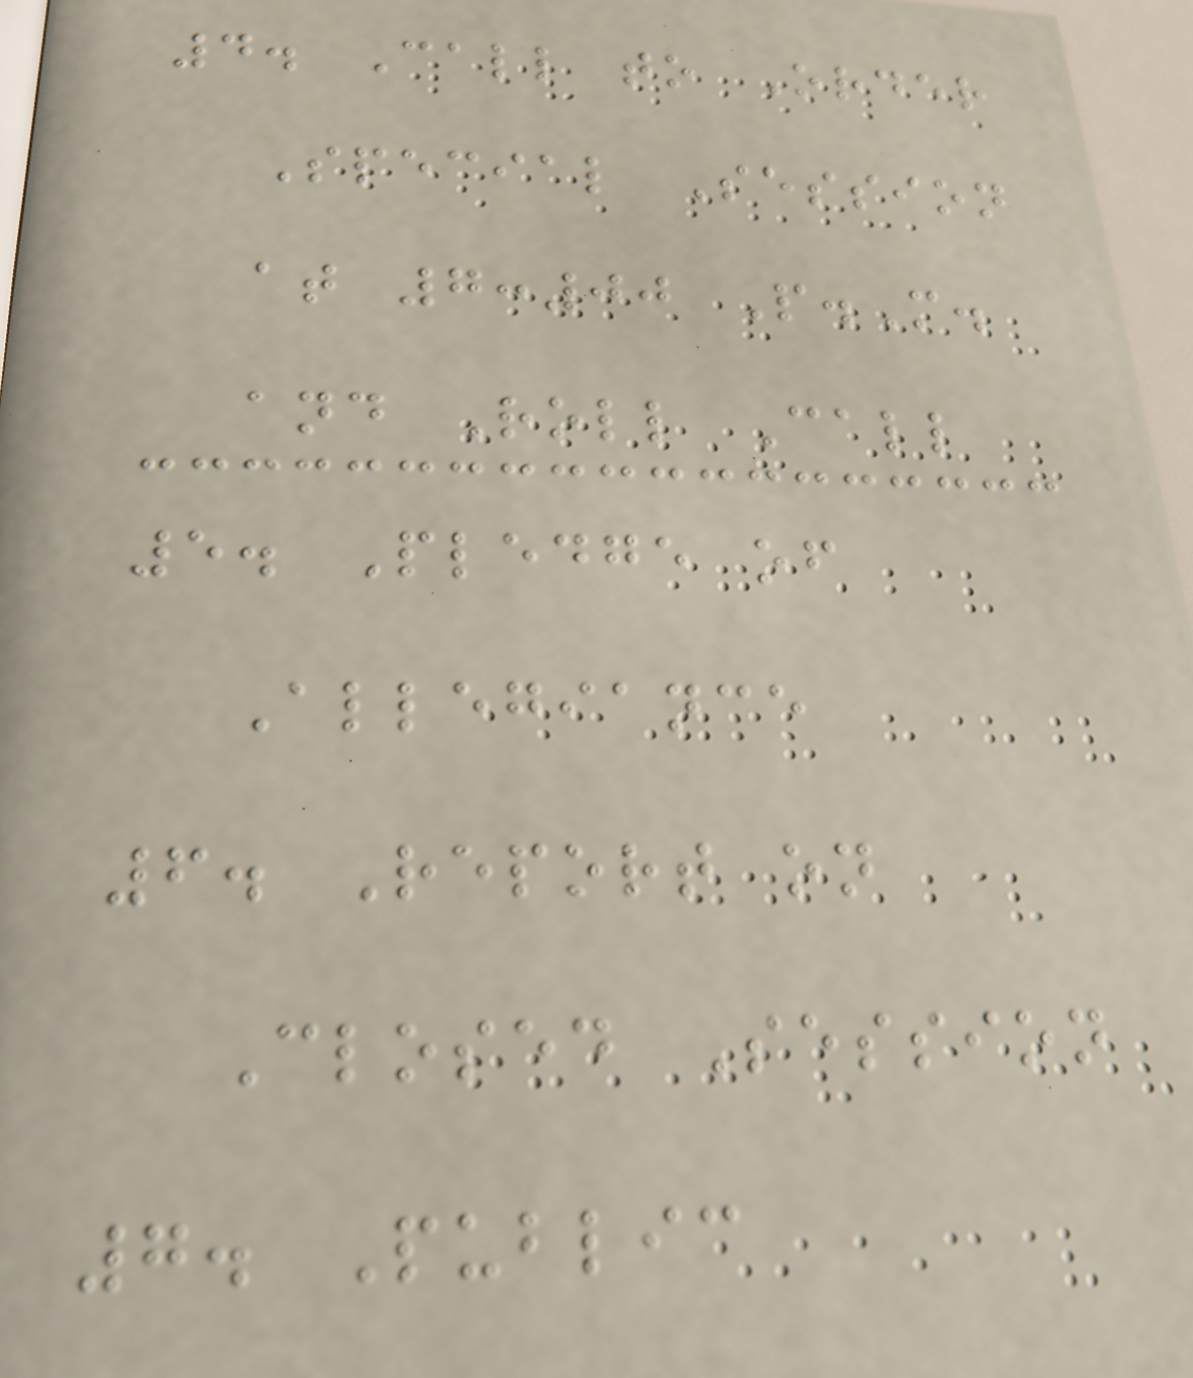4. Call to Order
Special Session
at 7:00 P.M.
and Roll Call
5. Pledge of
Allegiance
6. Report on
Closed Session
7. Public
